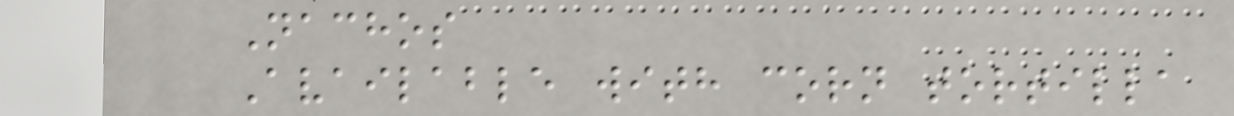Nachos
Available with corn tortilla
